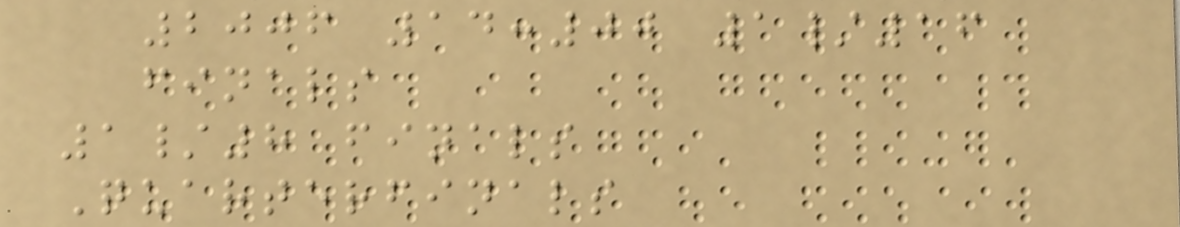2006 14:00 1/16
finals
1/8 finals
Quarterfinals
